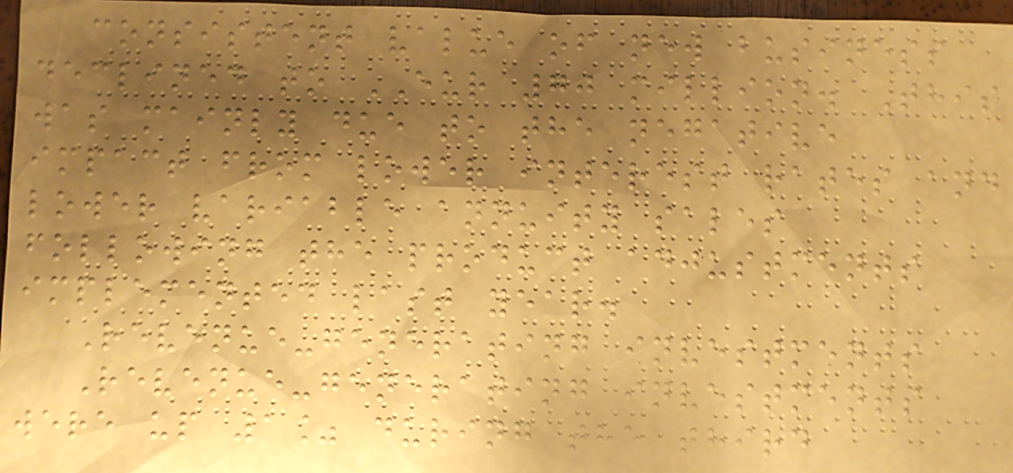consistent value of new business
declined to EUR 70 million. This
was mainly due to the negative
impact from lower interest rates and
lower variable annuity sales
following the product adjustments
implemented last year.
Revenue-generating investments
Revenue-generating investments
were up 1% during the third
